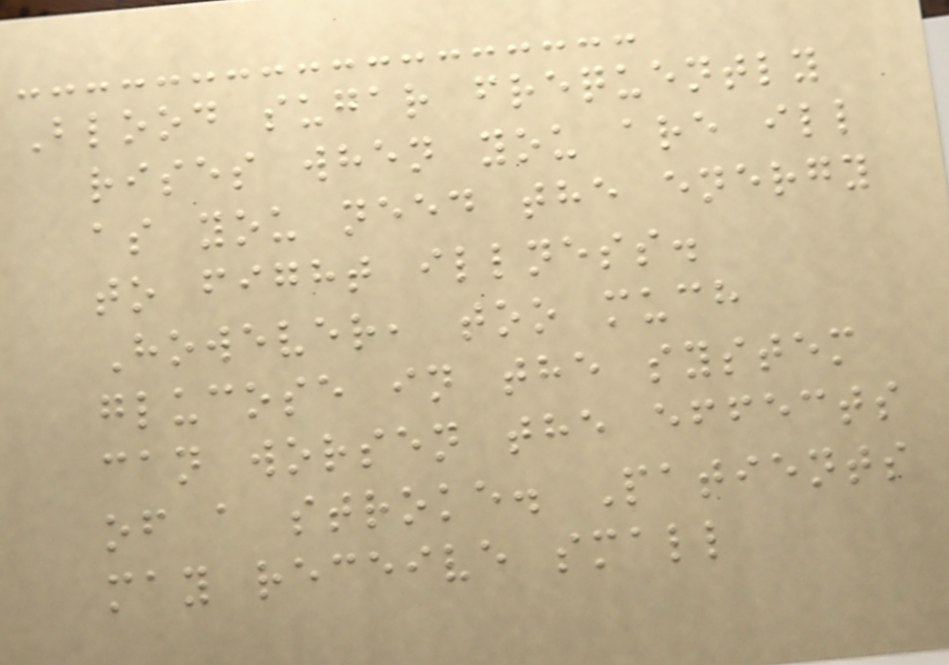Blood sugar frequently
rises when you are ill
as you need the energy
to fight illness.
However, too much
glucose in the system
can worsen the effects
of a stroke. Patients
may receive small
